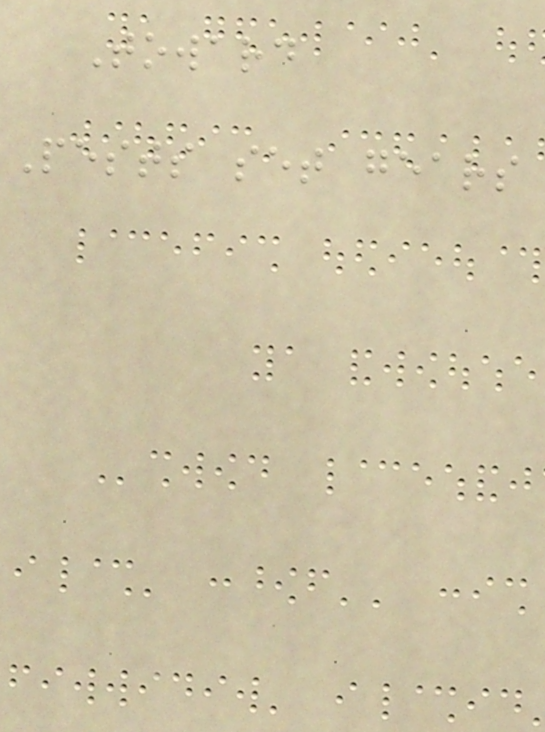Toward
Pests set gears
